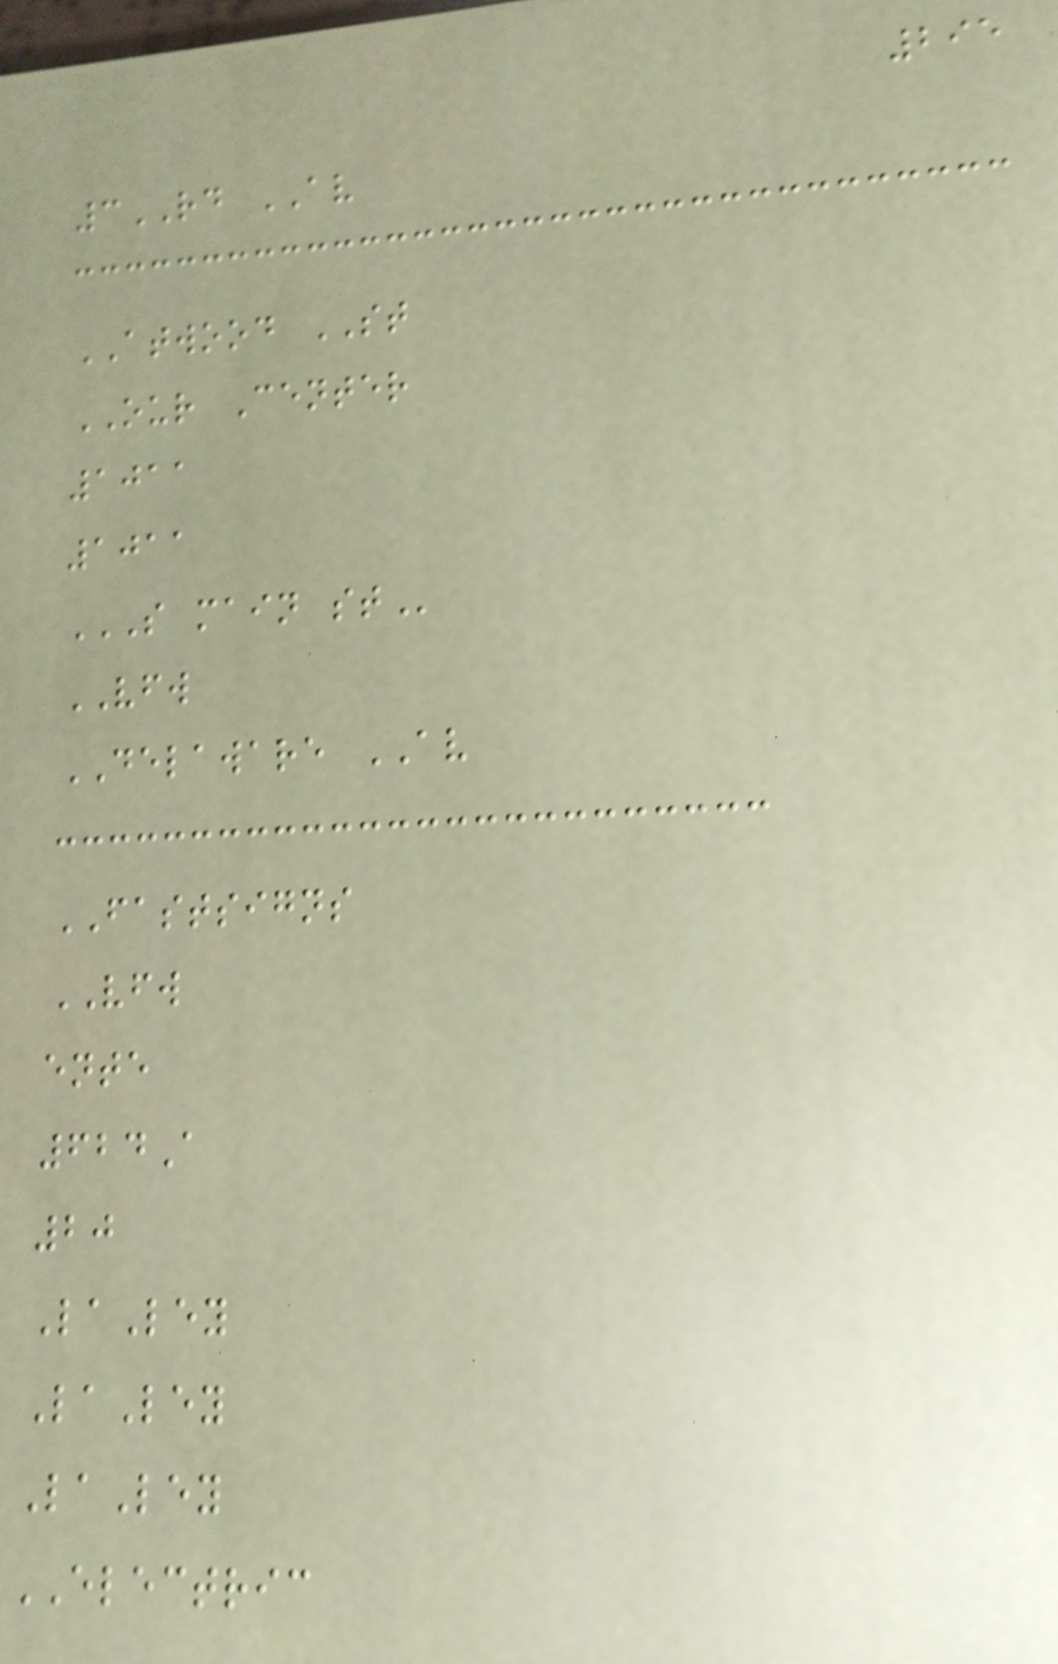295
3RD AV
ATWOOD ST
OUR Center
1011
1011
S MAIN ST
VFW
DELAWARE AV
FASTSIGNS
VFW
ente
624A
20
LaLey
LaLey
LaLey
ELECTRIC
